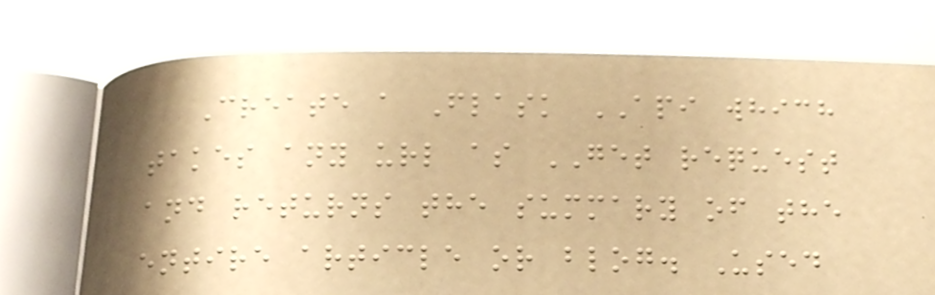Create a Flask API which
takes any url as GET request
and returns the summary of the
entire article or blog. Used
